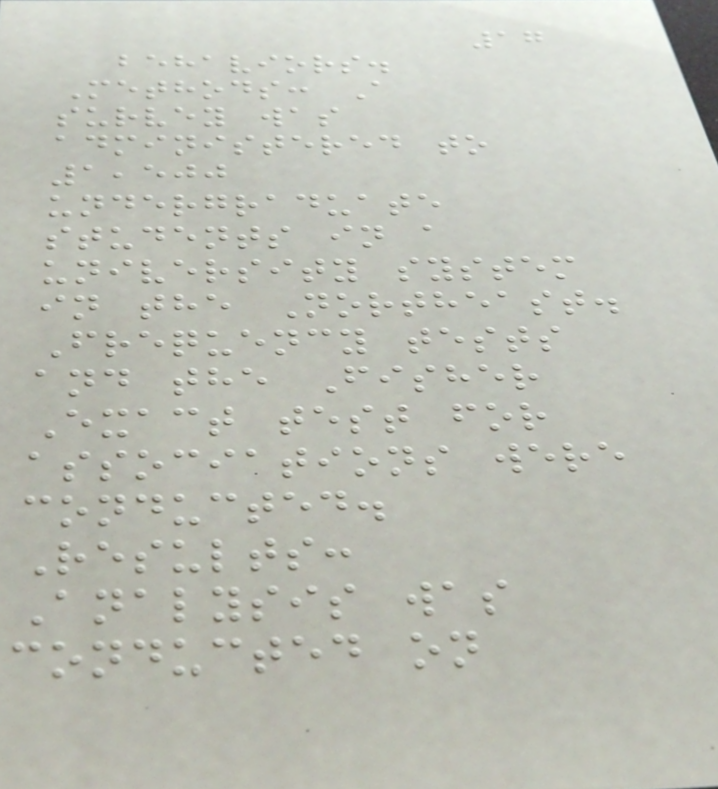17
behaviors.
Methods: A
survey was
administered to
1,500
undergraduate
students in a
university system
in the Northeast.
Frequency tests
and the Fisher
Exact test for
associations were
conducted.
Results:
Analysis was
conducted on
